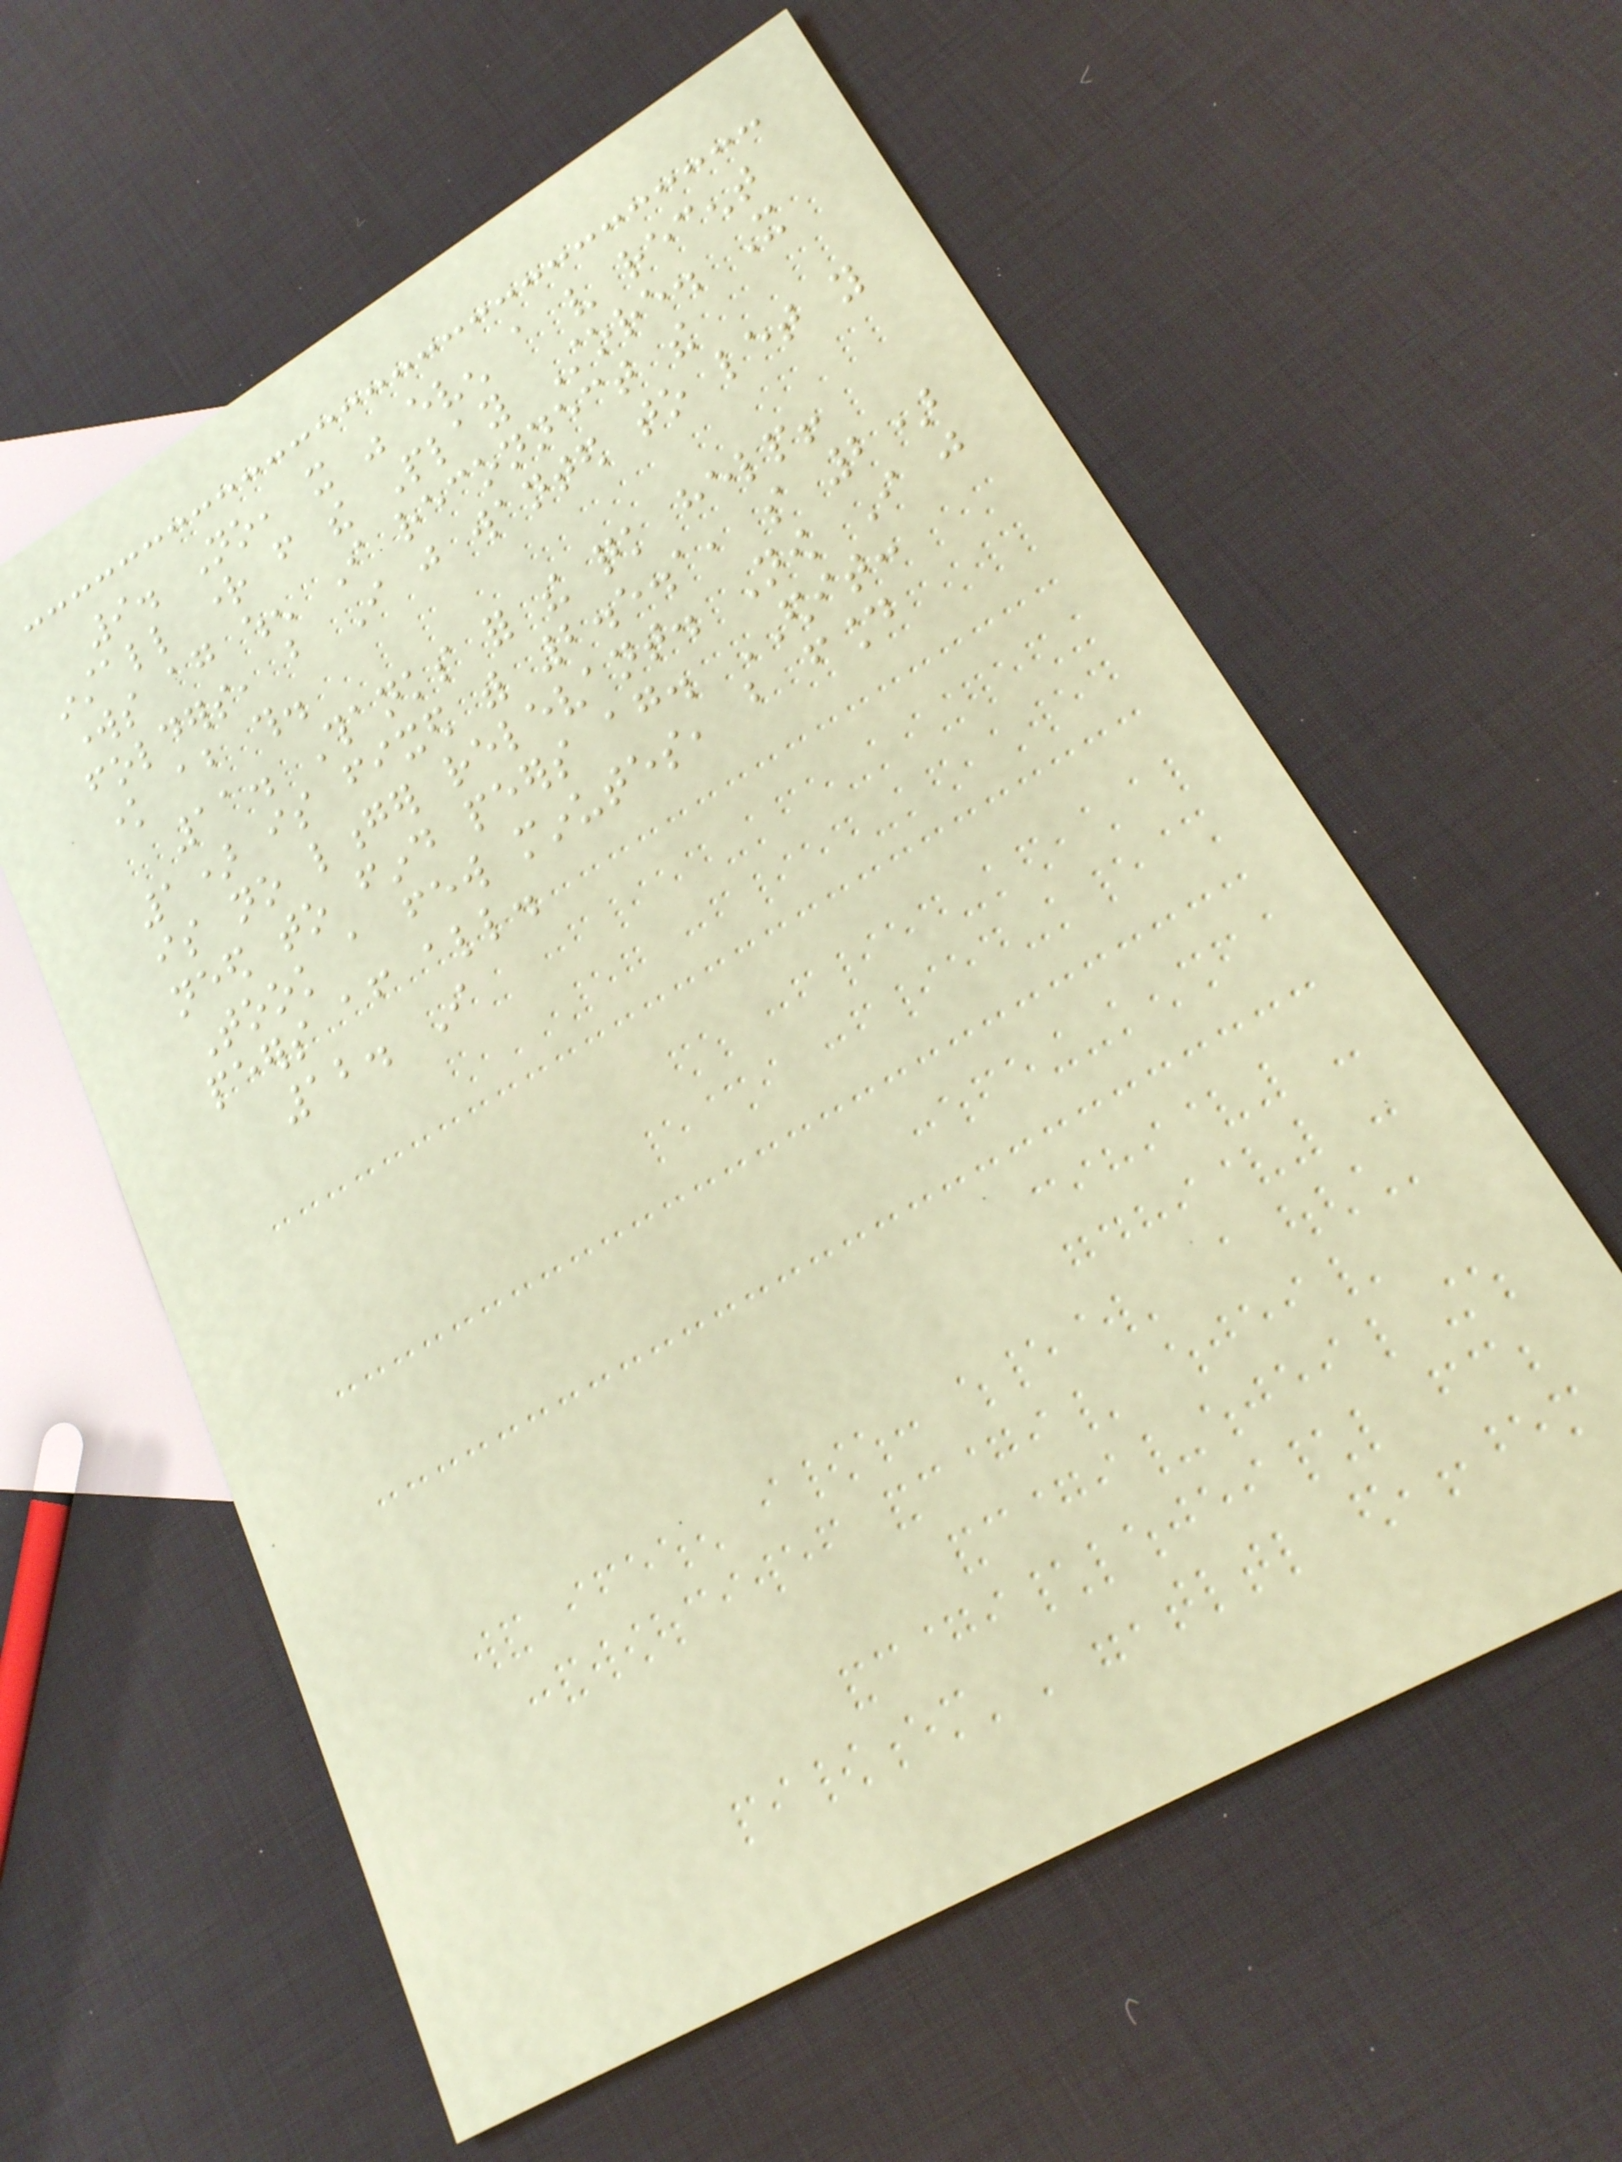9. No, it was even a very recent
install right from the Play Store. It
works again when I reconnect the
folders, but I just wanted to let you
know about this.
11. Thanks for the quick help!
1) is fixed with 2.5.1, so 2)
is no longer relevant. Now I just
need to find peers again. EDIT:
Took a few minutes, but found
peers after all.
12. I
